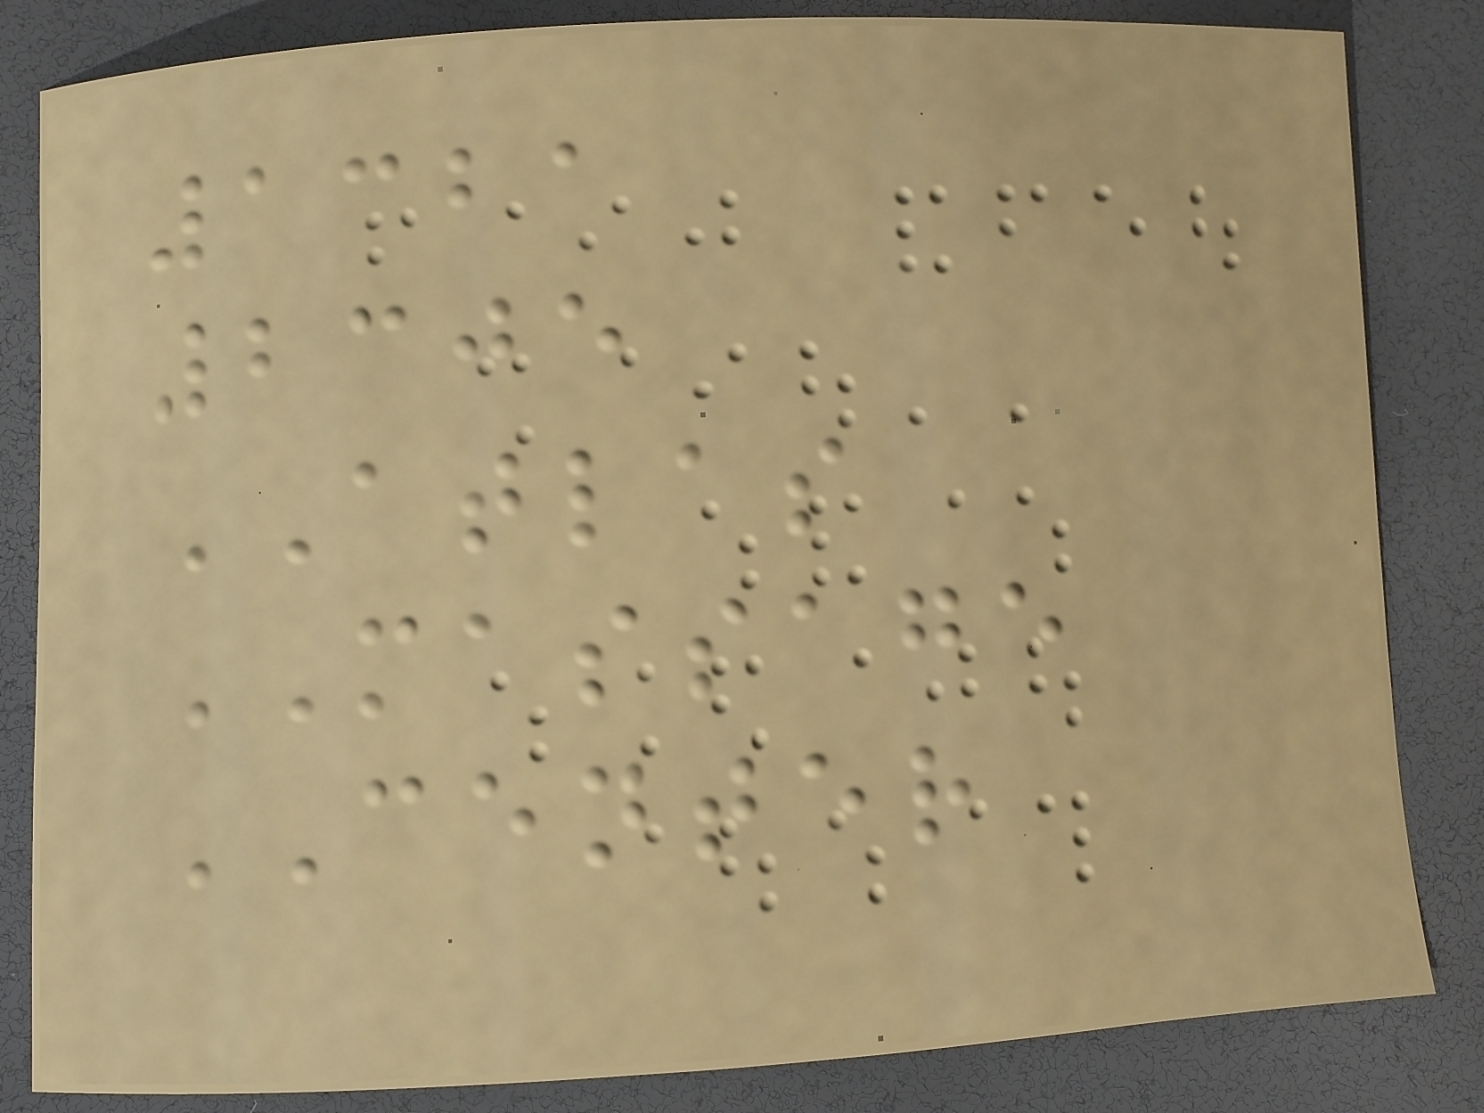1321
2305
ATLAS
MASSAGE
CENTER
